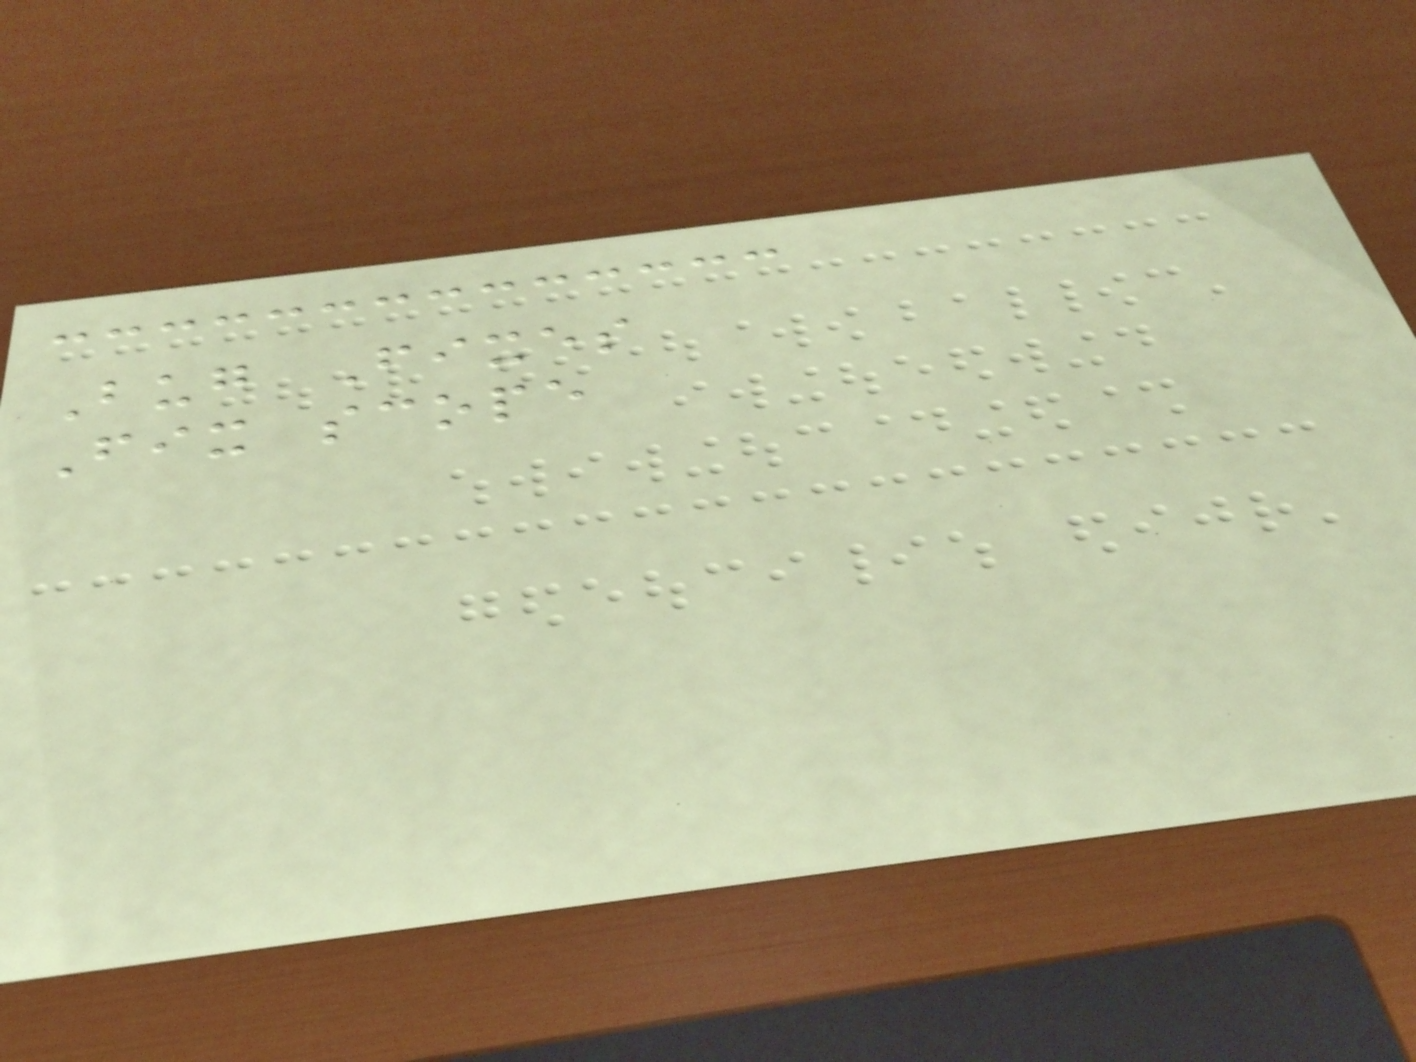Bug Fixes
Fix scope
